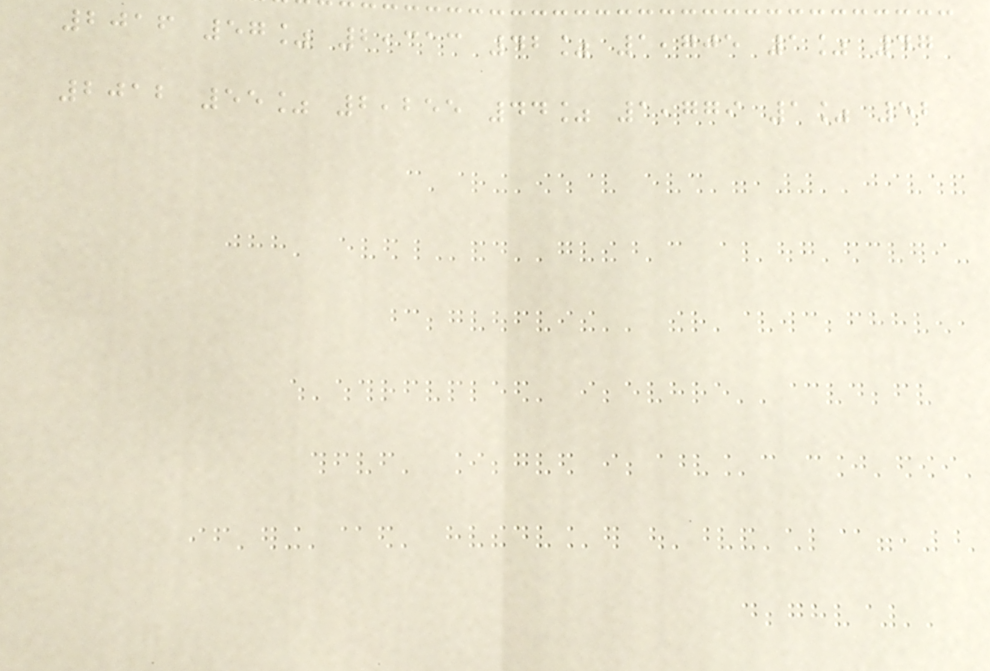2016 57% 2,313 42% 1,705 1% 47
2012 55% 2,255 44% 1,779 1% 52
